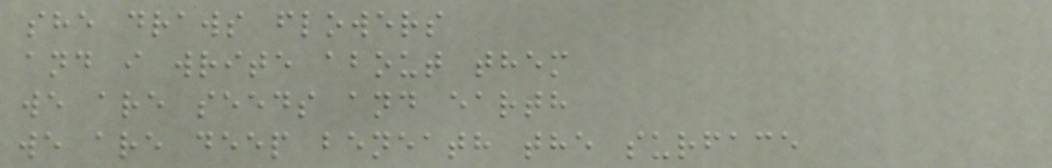she draws flowers
and i write about them
we are seeds and earth
we are deep beneath the surface
